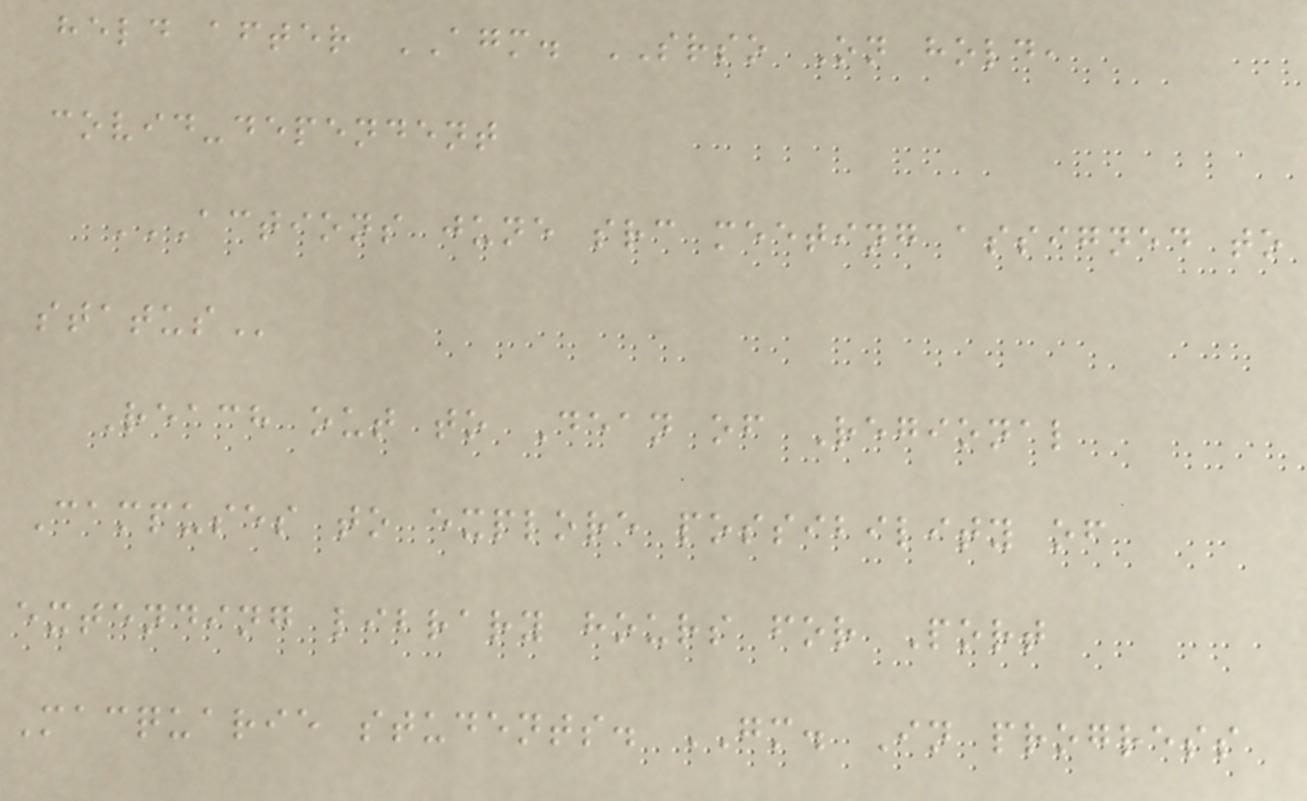held after AGM. SRSO On hold,
covid-dependent
ACTIONS JUNE SRC MEETING ASSIGNED TO
STATUS
Reach out to Dean of Regional
Campuses to explore possibility of
extending library hours for Port
Macquarie students. GM. In progress
